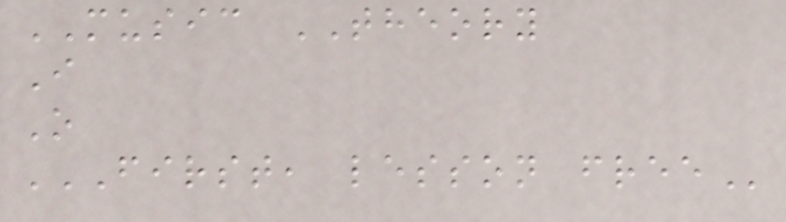MUSIC THEORY
I
O
FIRST, LESSON FREE
